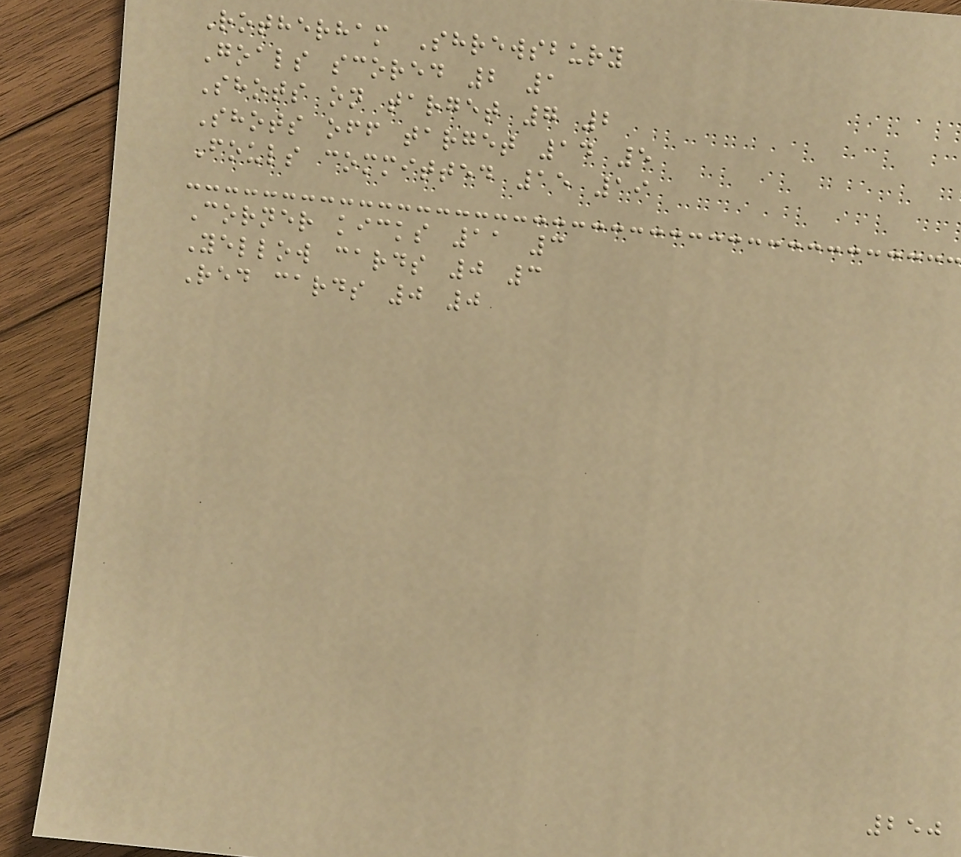Rotherham Shrewsbury
Goals scored 2 1
Shots on target 7 2
Shots off target 14 5
Fouls committed 15 19
Corner kicks 11 3
Yellow cards 0 3
Red cards 0 0
250
